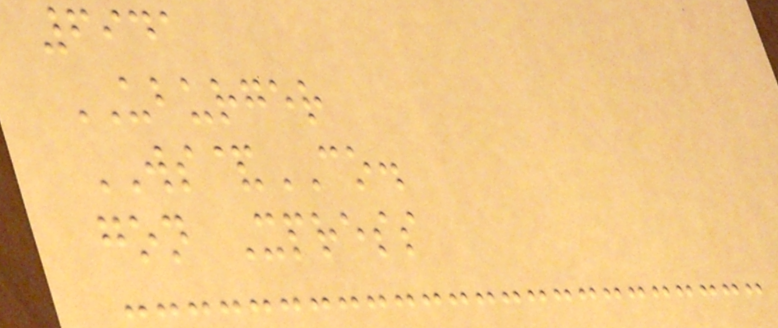6941
UBURGER
WS&CO.
gon Xpress
